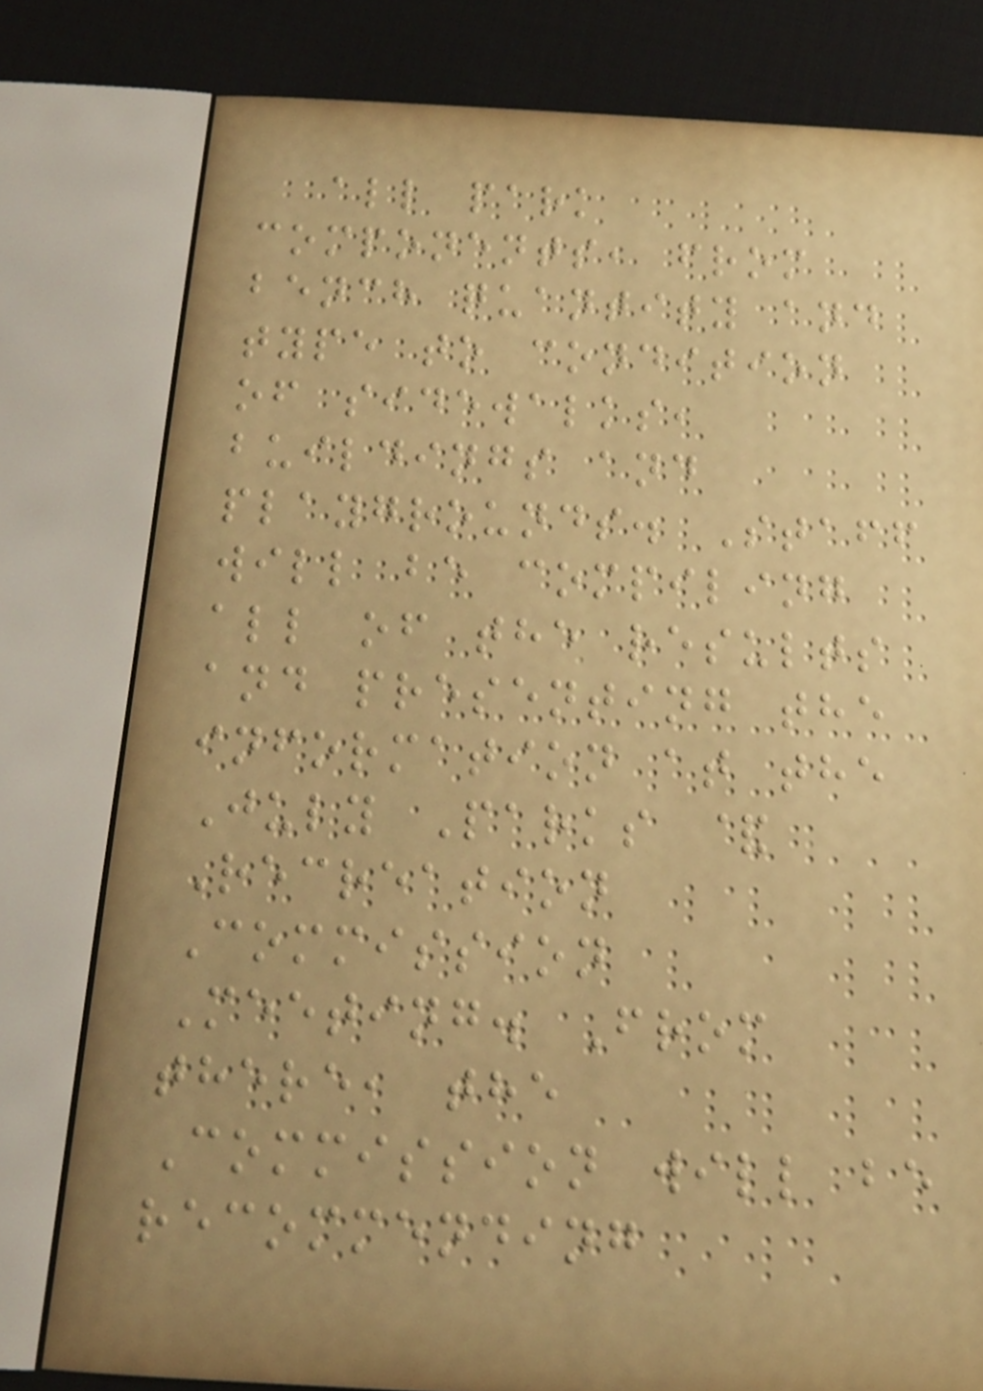all park
components, from
bench quantity and
type to condition
of sidewalks,
buildings and
playgrounds. Staff
will be compiling
all of the results
and presenting the
information at the
July Parks &
Recreation
Commission
Meeting. From
there, the
Commission will be
recommending
